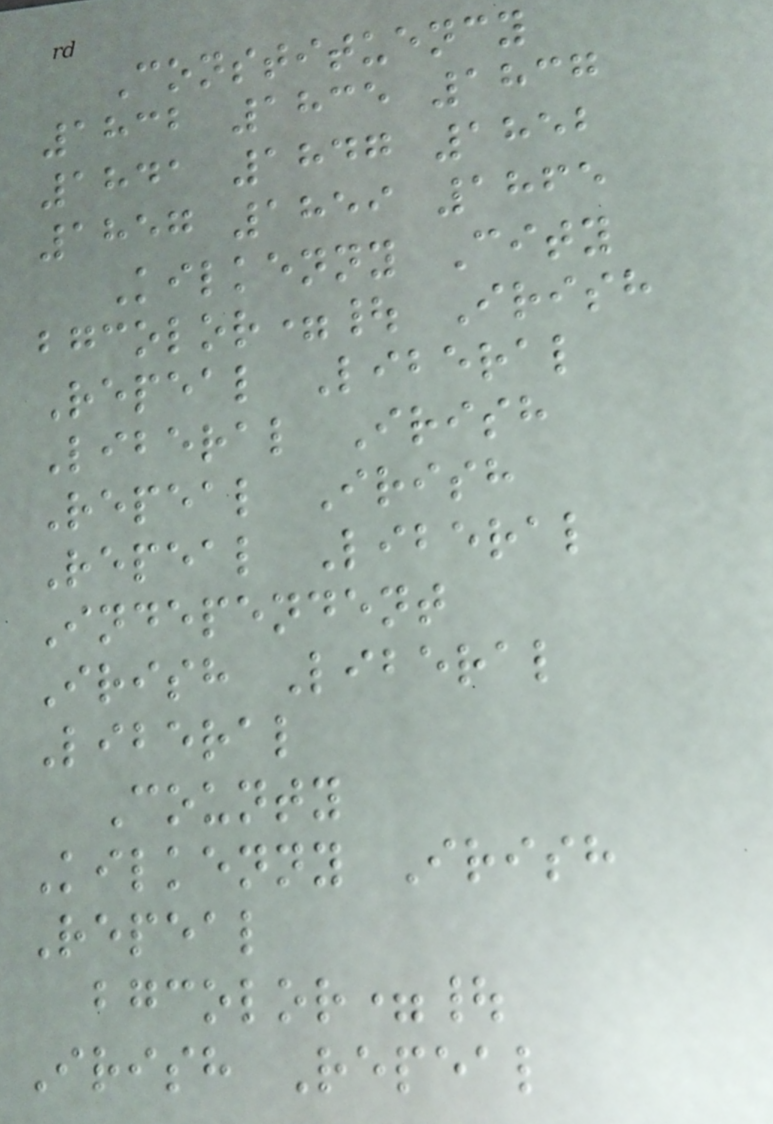Constituency
1832 1835 1837
1841 1847 1852
1857 1859 1865
Kilkenny City
bgcolor=| Irish
Repeal Liberal
Liberal Irish
Repeal Irish
Repeal Liberal
Independent
Irish Liberal
Liberal
County
Kilkenny Irish
Repeal
bgcolor=|
Irish Repeal
